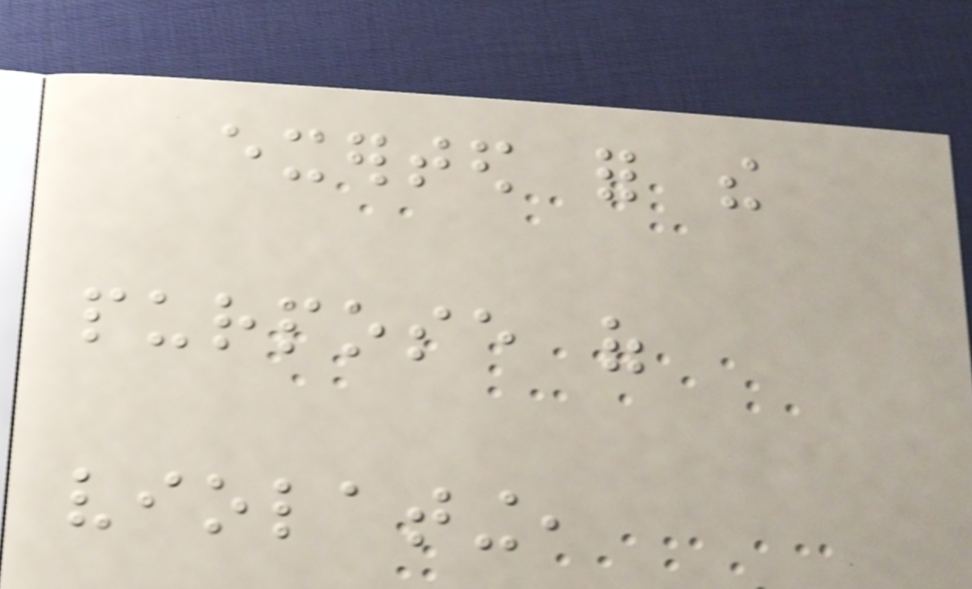exerted for the
purpose of
violating,
